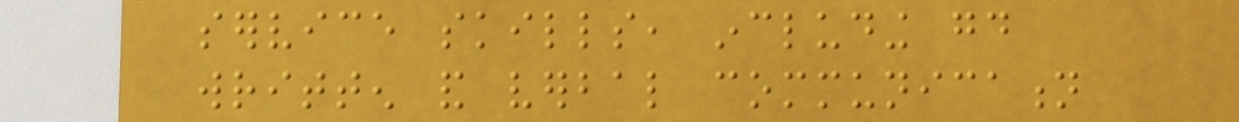service skills, including good
written and verbal communication
